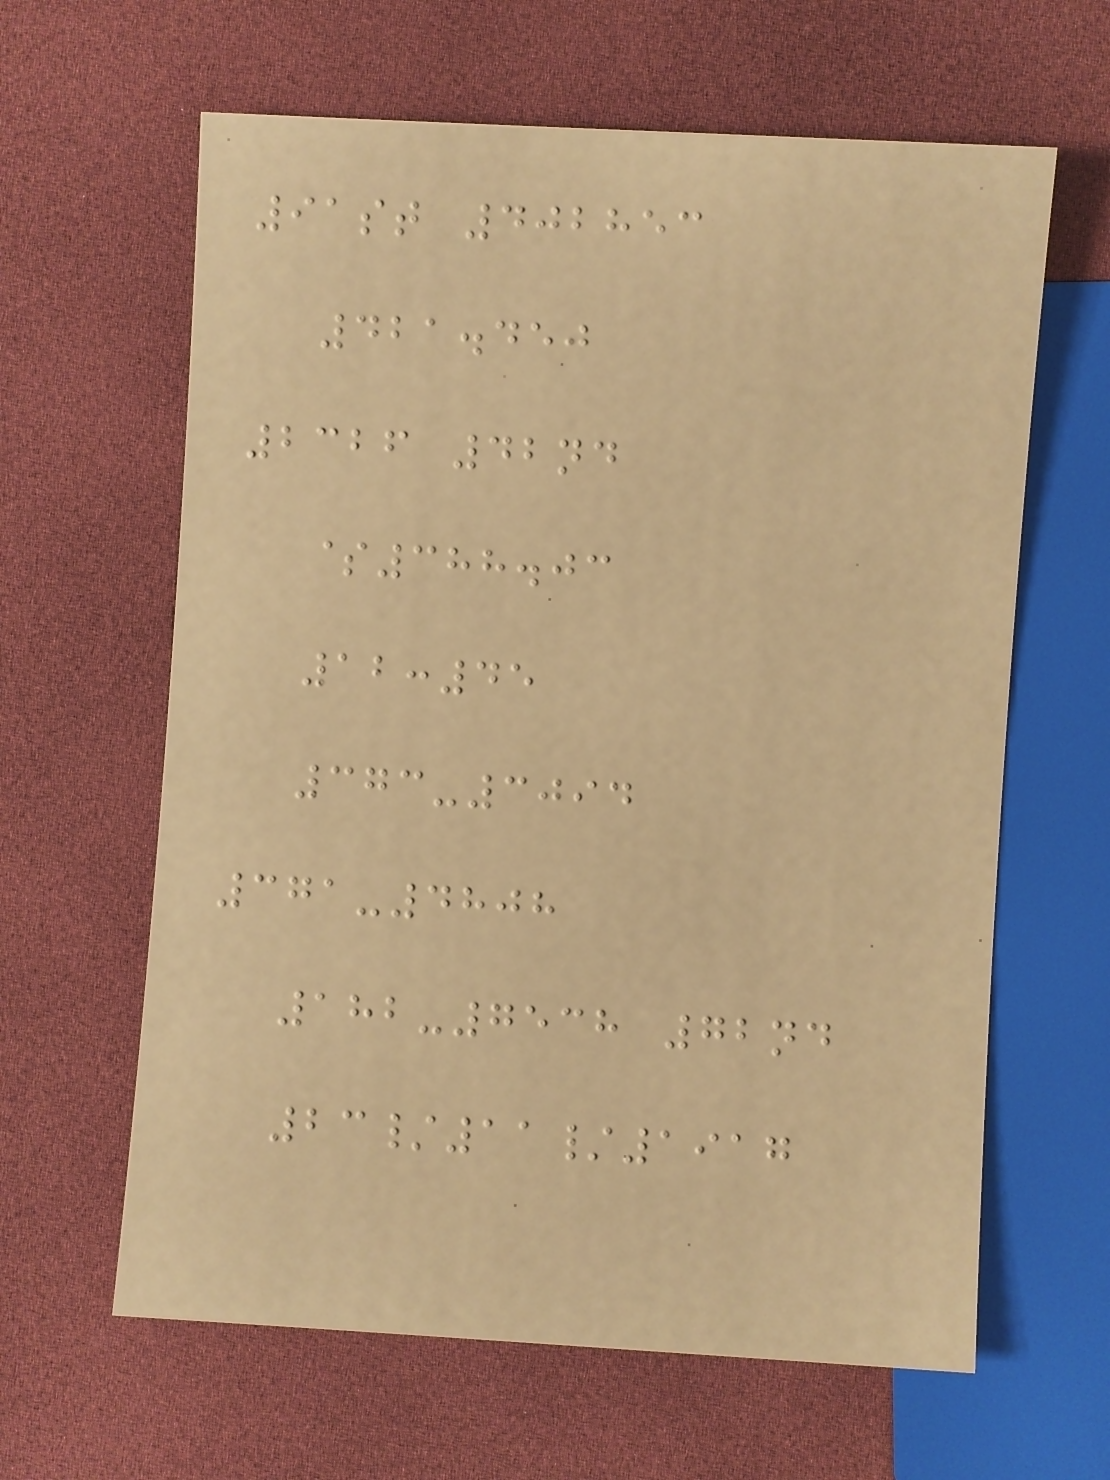91st 402853
421.450
2326 42nd
$388.03
12:45
373-3094
371-4808
182-7538 72nd
23/11/1917
